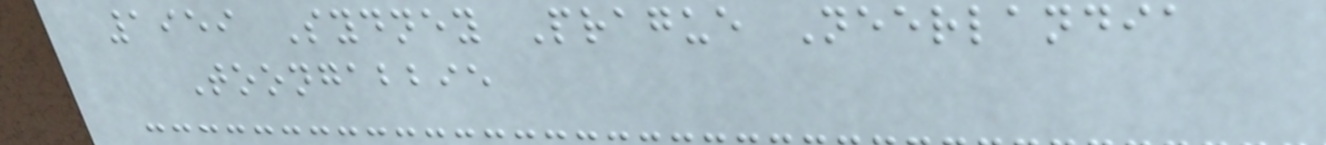1959 Sydney Prague Neerlandia
Toongabbie
